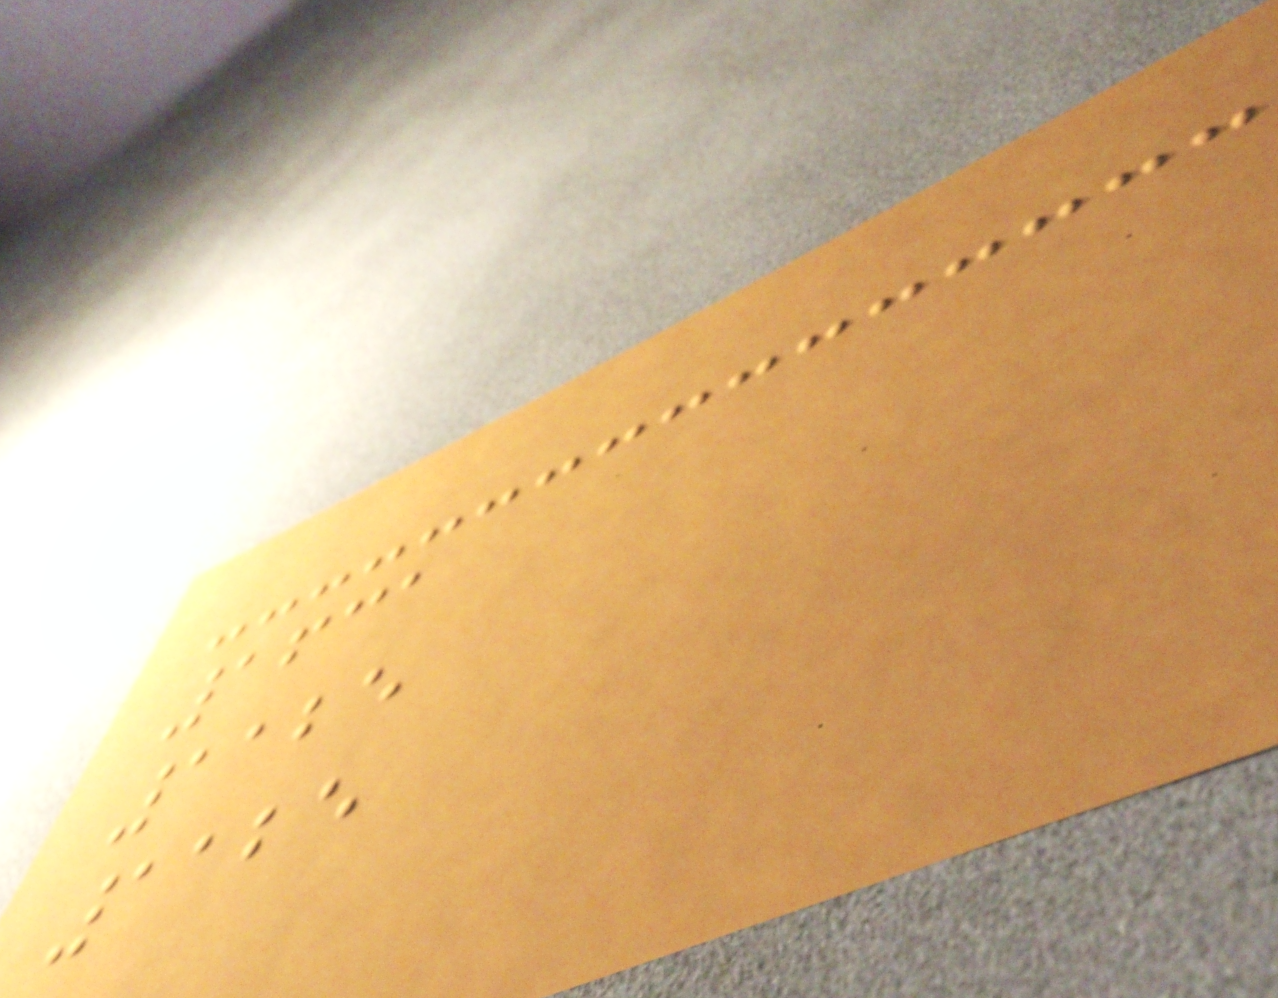1631
1125
1125
